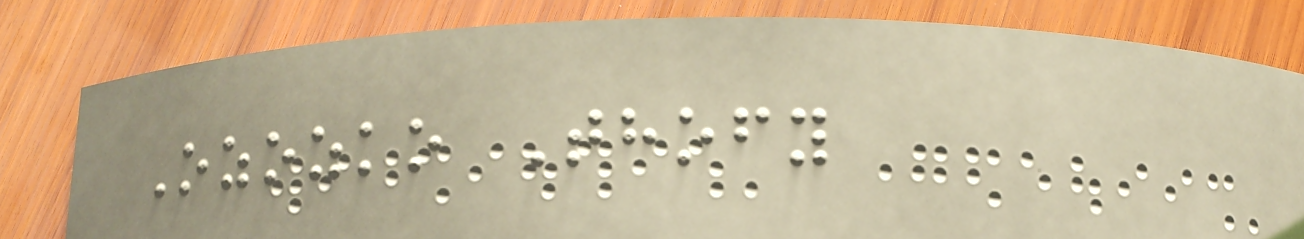Ozozko Thofy
